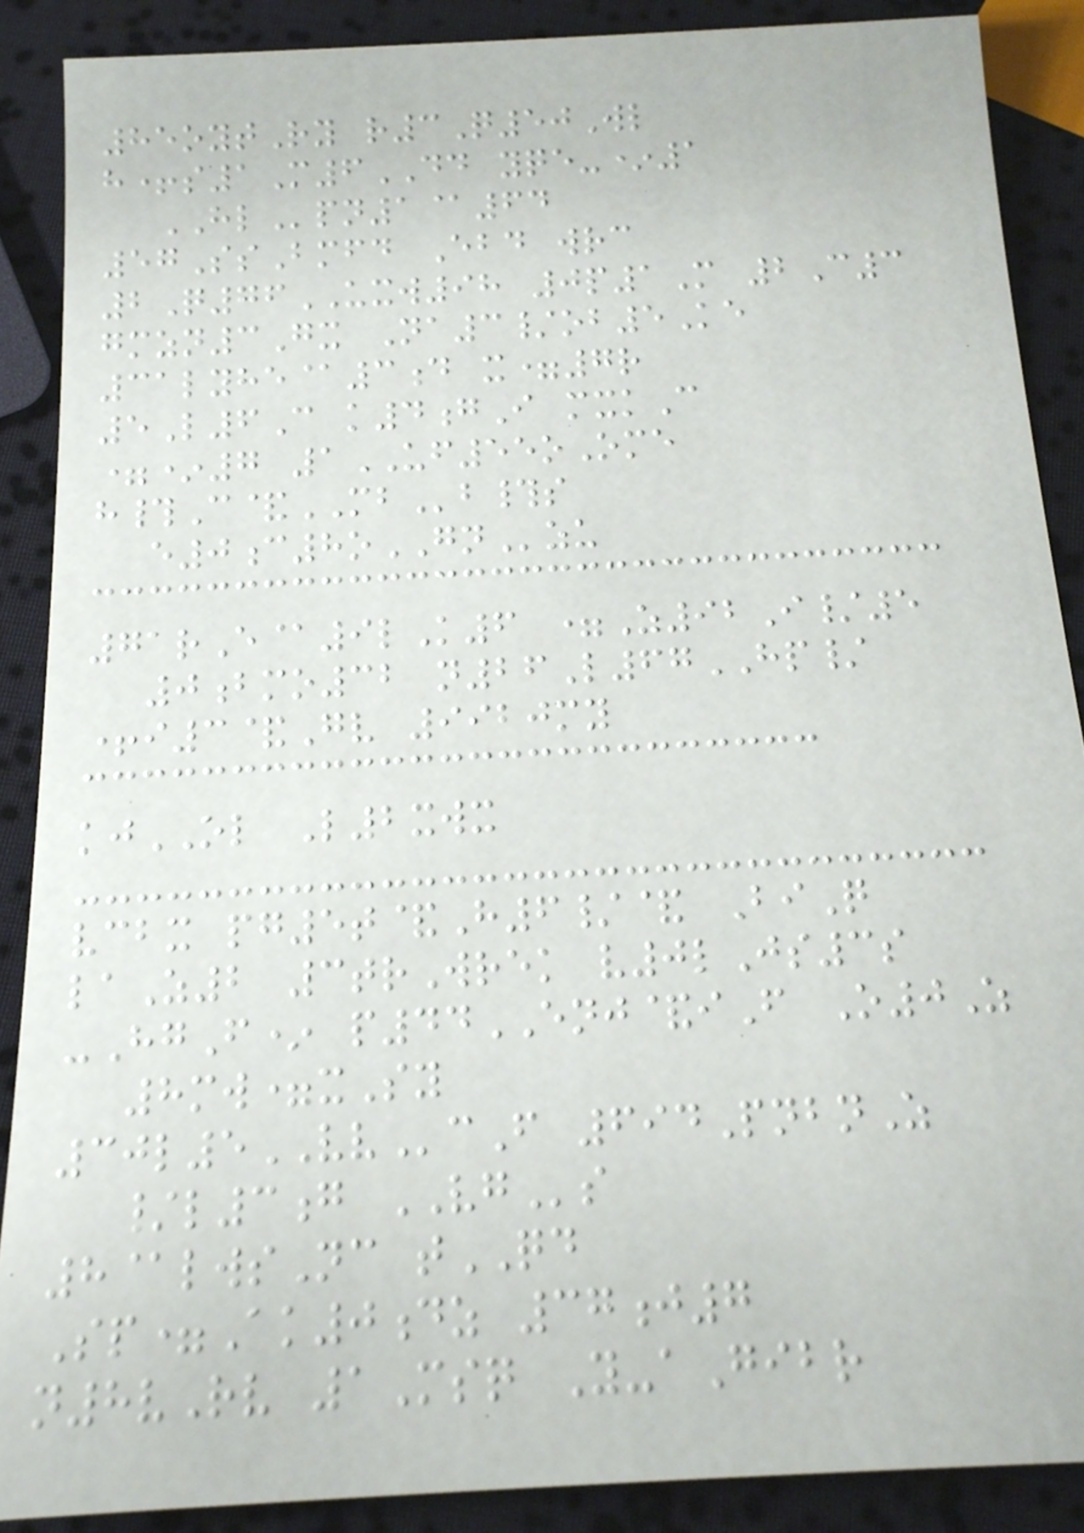85oytRy r3Q50Wl
h+s1M6DD yqe-*1
HLpn1@64
57SsBmfd Ebd wrc
2Q76UXW98 0p1M 2C3
gmzn3Gx Na3/ob5Ke
31lyhe@3d x=7r
5L6C k4gI mxkC
=*7 1UF55oOme
h#C&MBb#s
e0c8oGNzu
71rE@9lK6 =Z92I/5
0bmo32 n26L67HP/
+i3&Gv 9920my
kjOL L2xwx
vcbx pg5t&H6/& BiQ
laZ2 3trWrek v0lJs3s
-HgF* p44ENJ&iF O0Z
8mw=xSy
30l5VVcF 694PnbnZ
/l3g VGs
8@lwsNc tQD
Sp=Ak0dz 37j7
n8vRv 1Msq Y-aGibr
